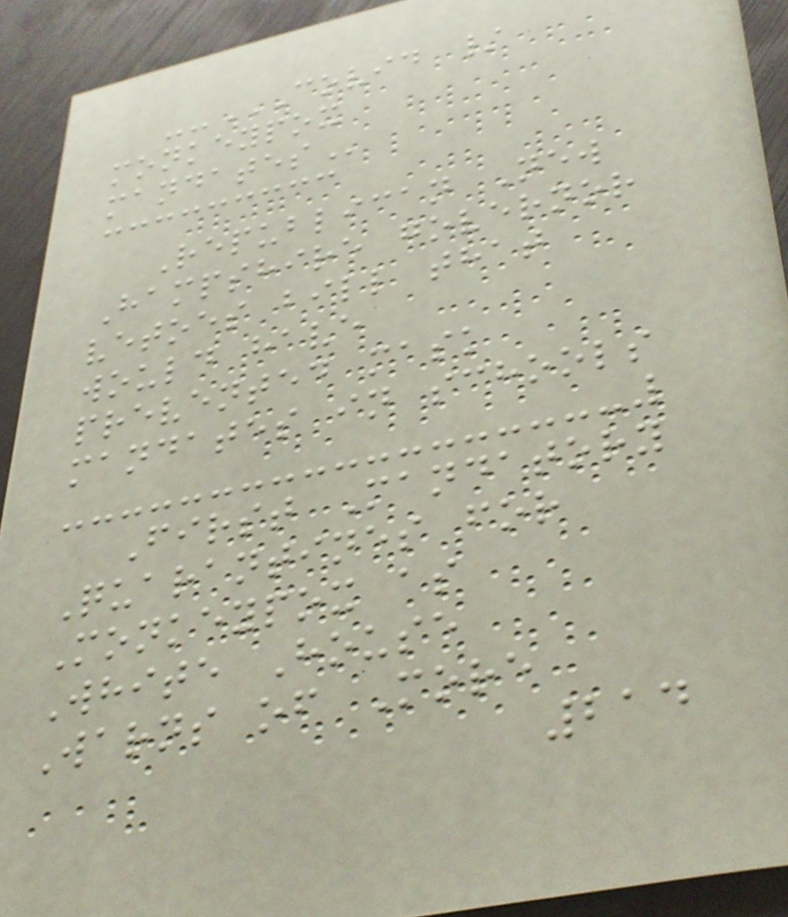--COVID /
MONKEYPOX
MANDATES
Republican New
Hampshire governor
vetoes bill that
would have
prevented mask
mandates in schools
First Mandatory
Quarantines for
Monkeypox as
White House
Warns of More
214
